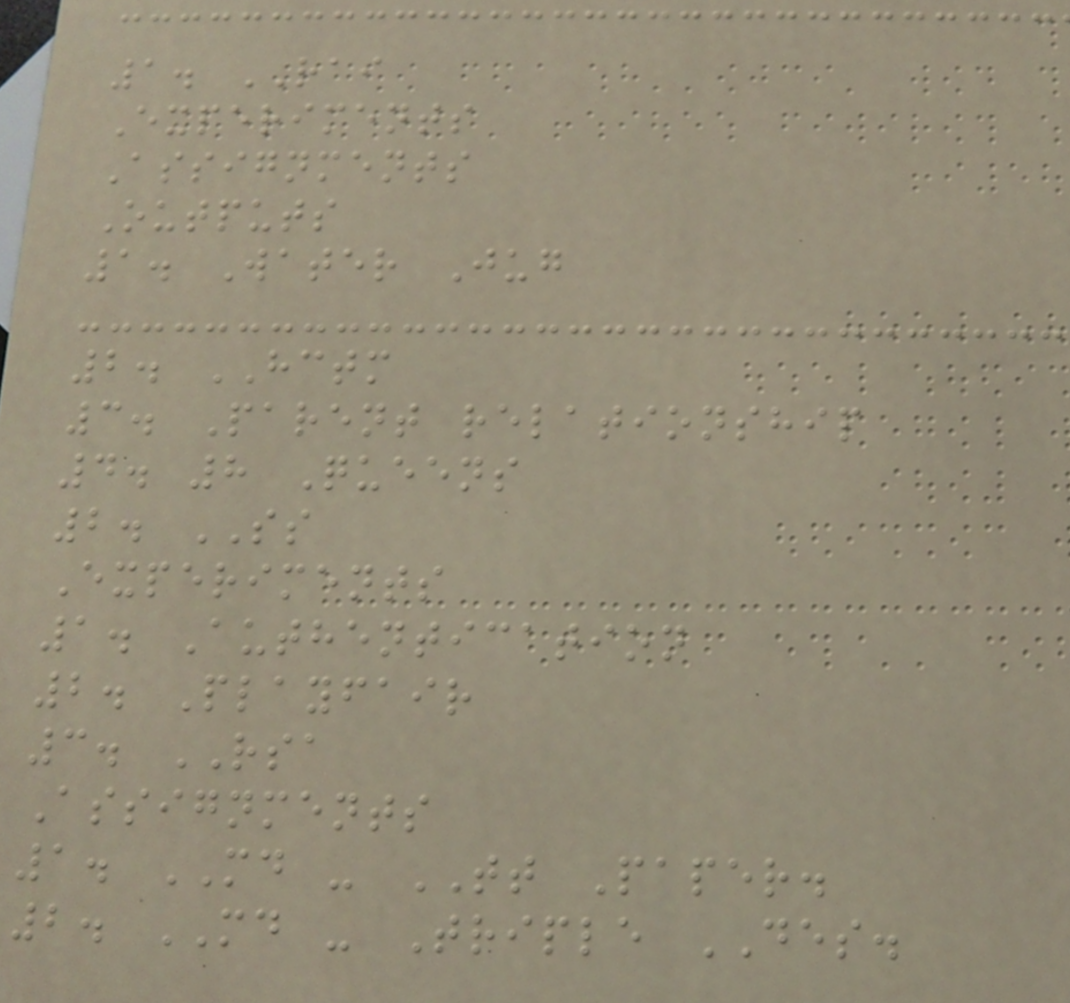1. RAI
Experiments
Assignments
Outputs
1. Water Jug
2. HCTM
3. Parent relationship
4. 8 Queens
2. SS
Experiments
1. Authentication
2. Playfair
3. RSA
Assignments
1. MD - TT Paper.
2. MD - Triple DES.
